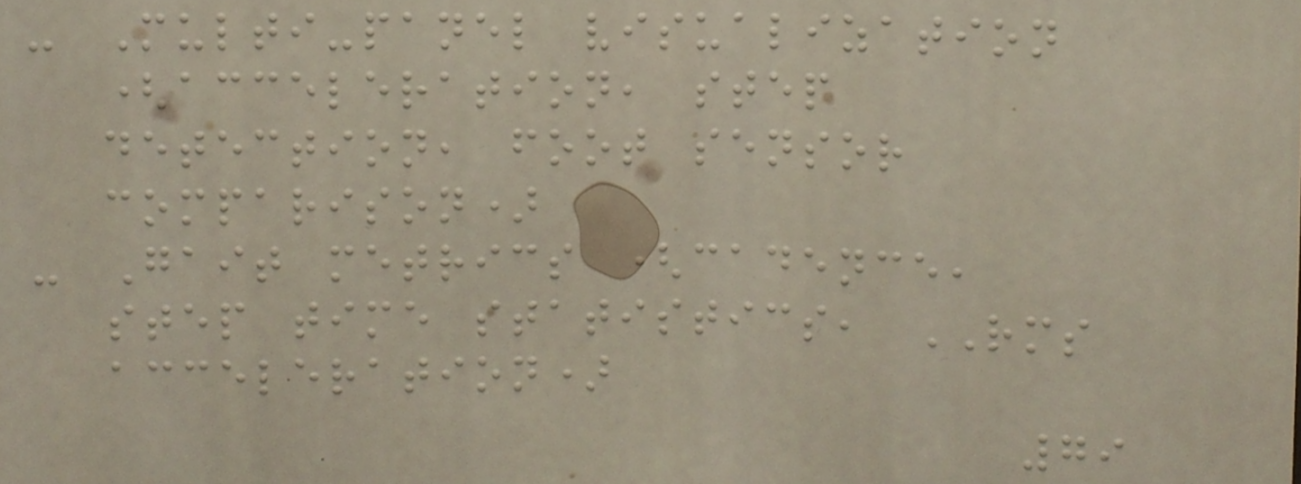- Multi-panel visualization
(acceleration, step
detection, foot sensor
comparison)
- Gait metrics (cadence,
step time statistics, RMS
acceleration)
79
